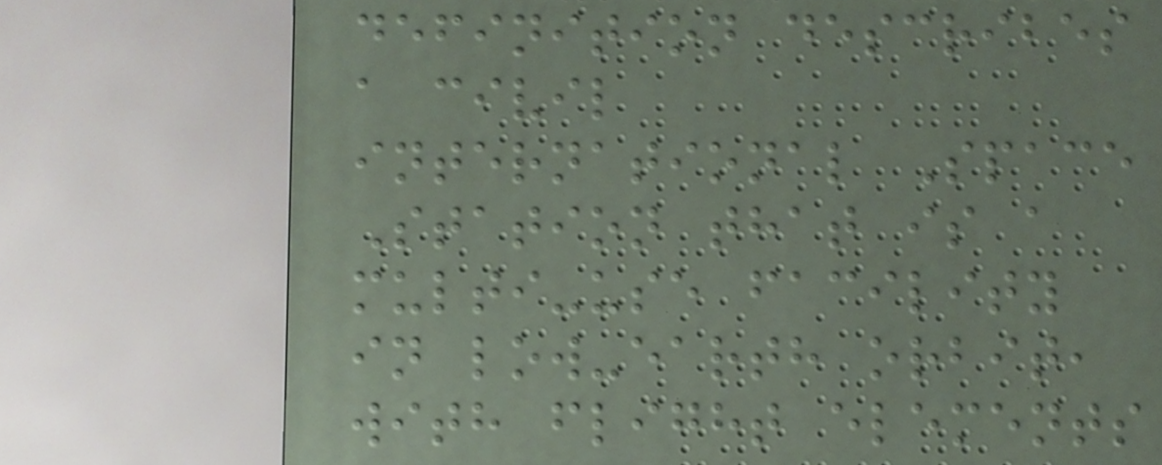definition describes
a civil
international Space
Station that is a
multi-use facility
in low-earth orbit,
with flight elements
